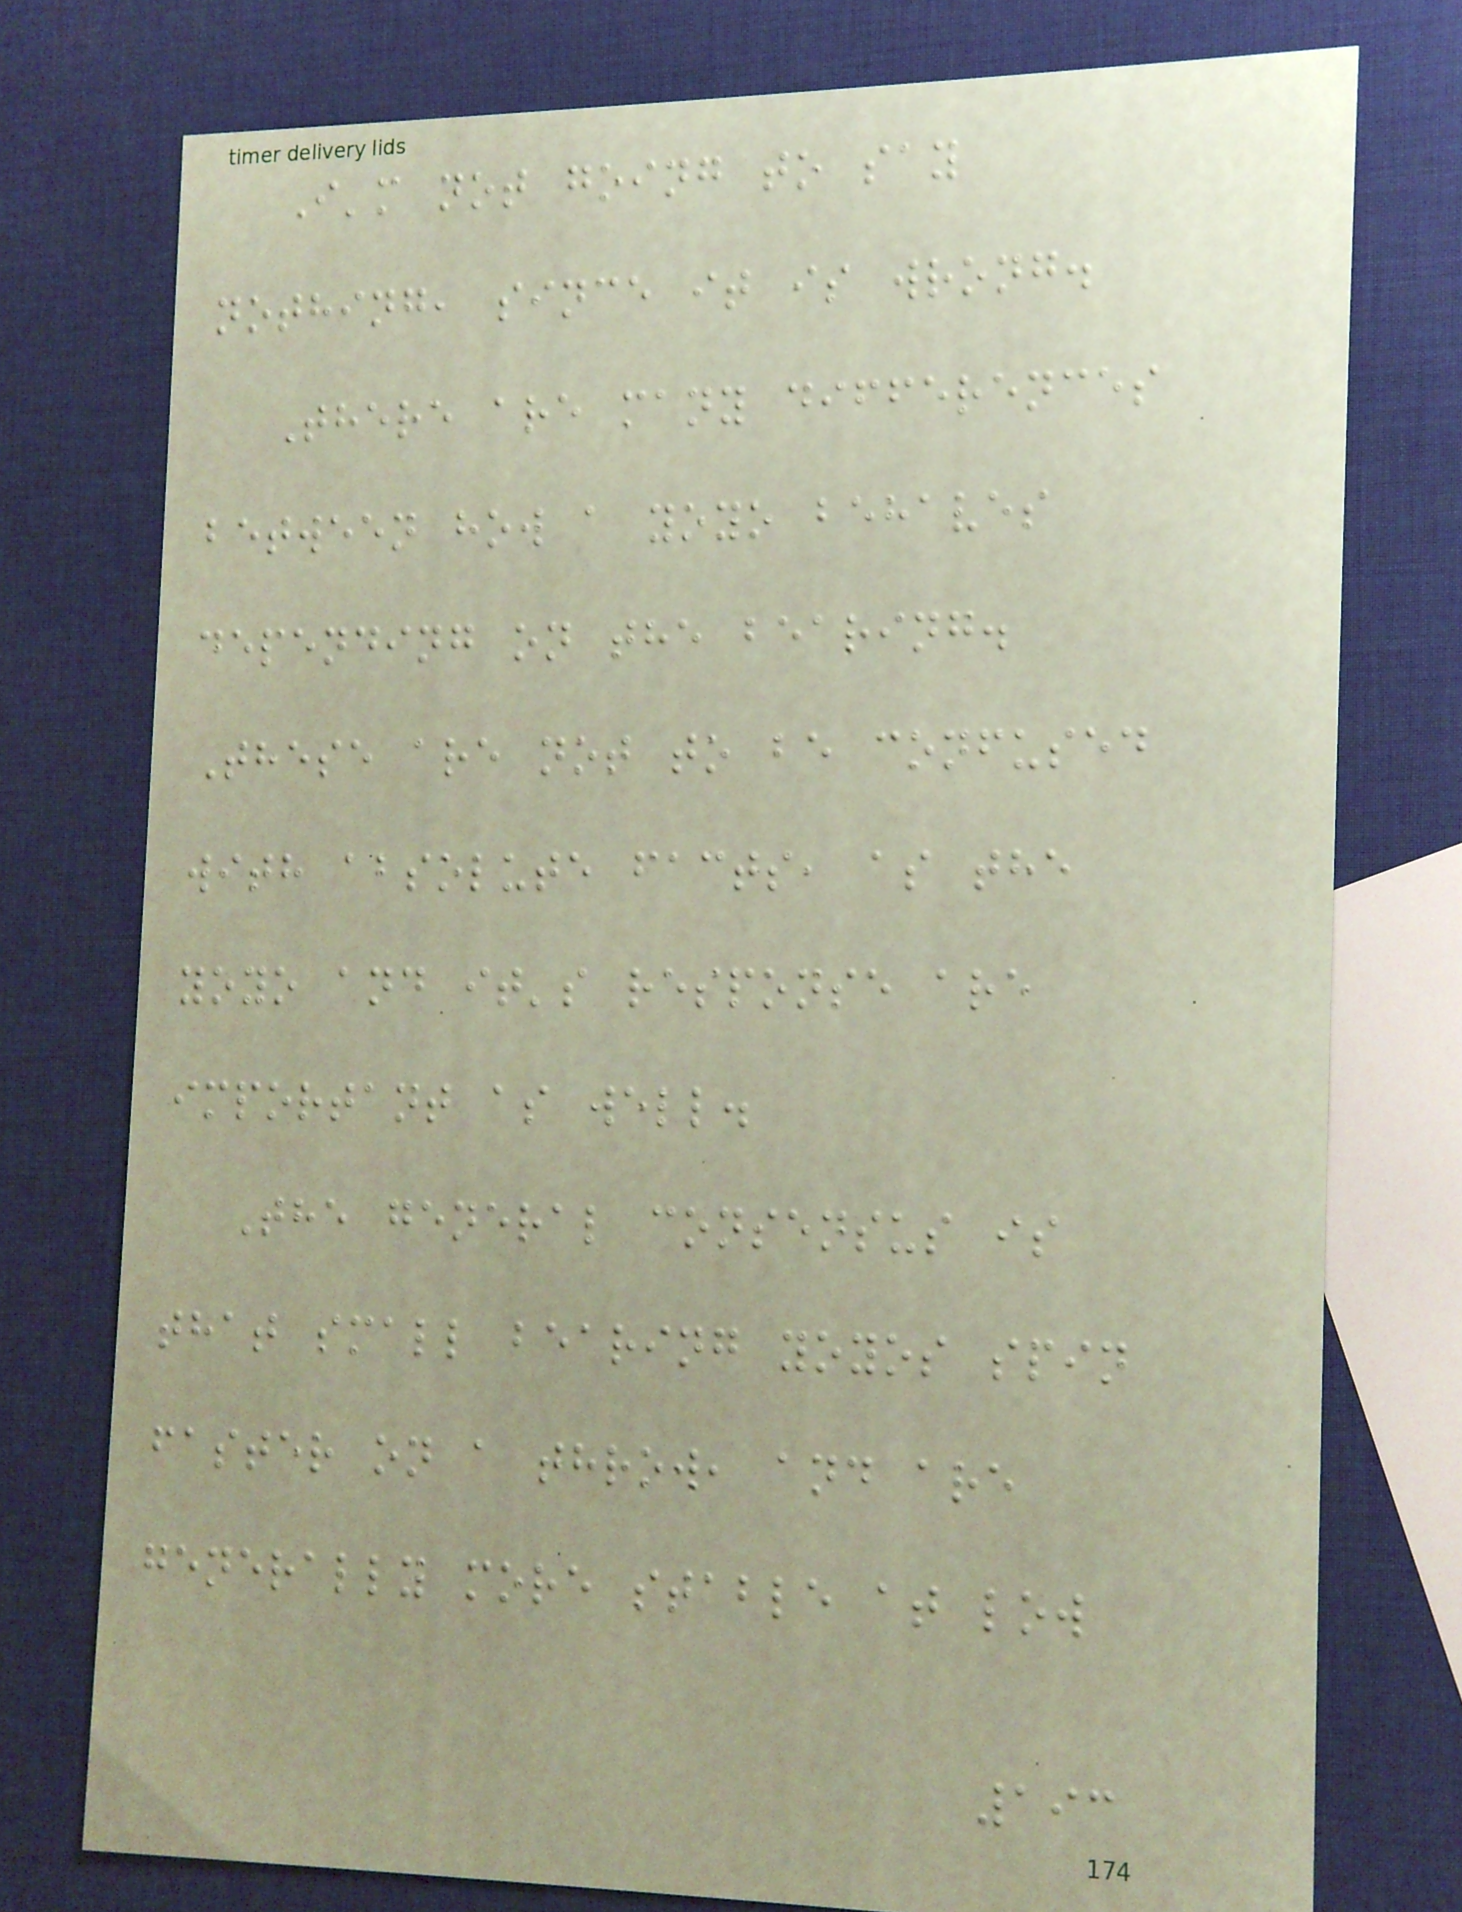I'm not going to say
nothing, since it is wrong.
There are many differences
between how a yoyo behaves
depending on the bearing.
These are not to be confused
with absolute facts, as the
yoyo and it's response are
important as well.
The general consensus is
that small bearing yoyos spin
faster on a throw, and are
generally more stable at low
193
